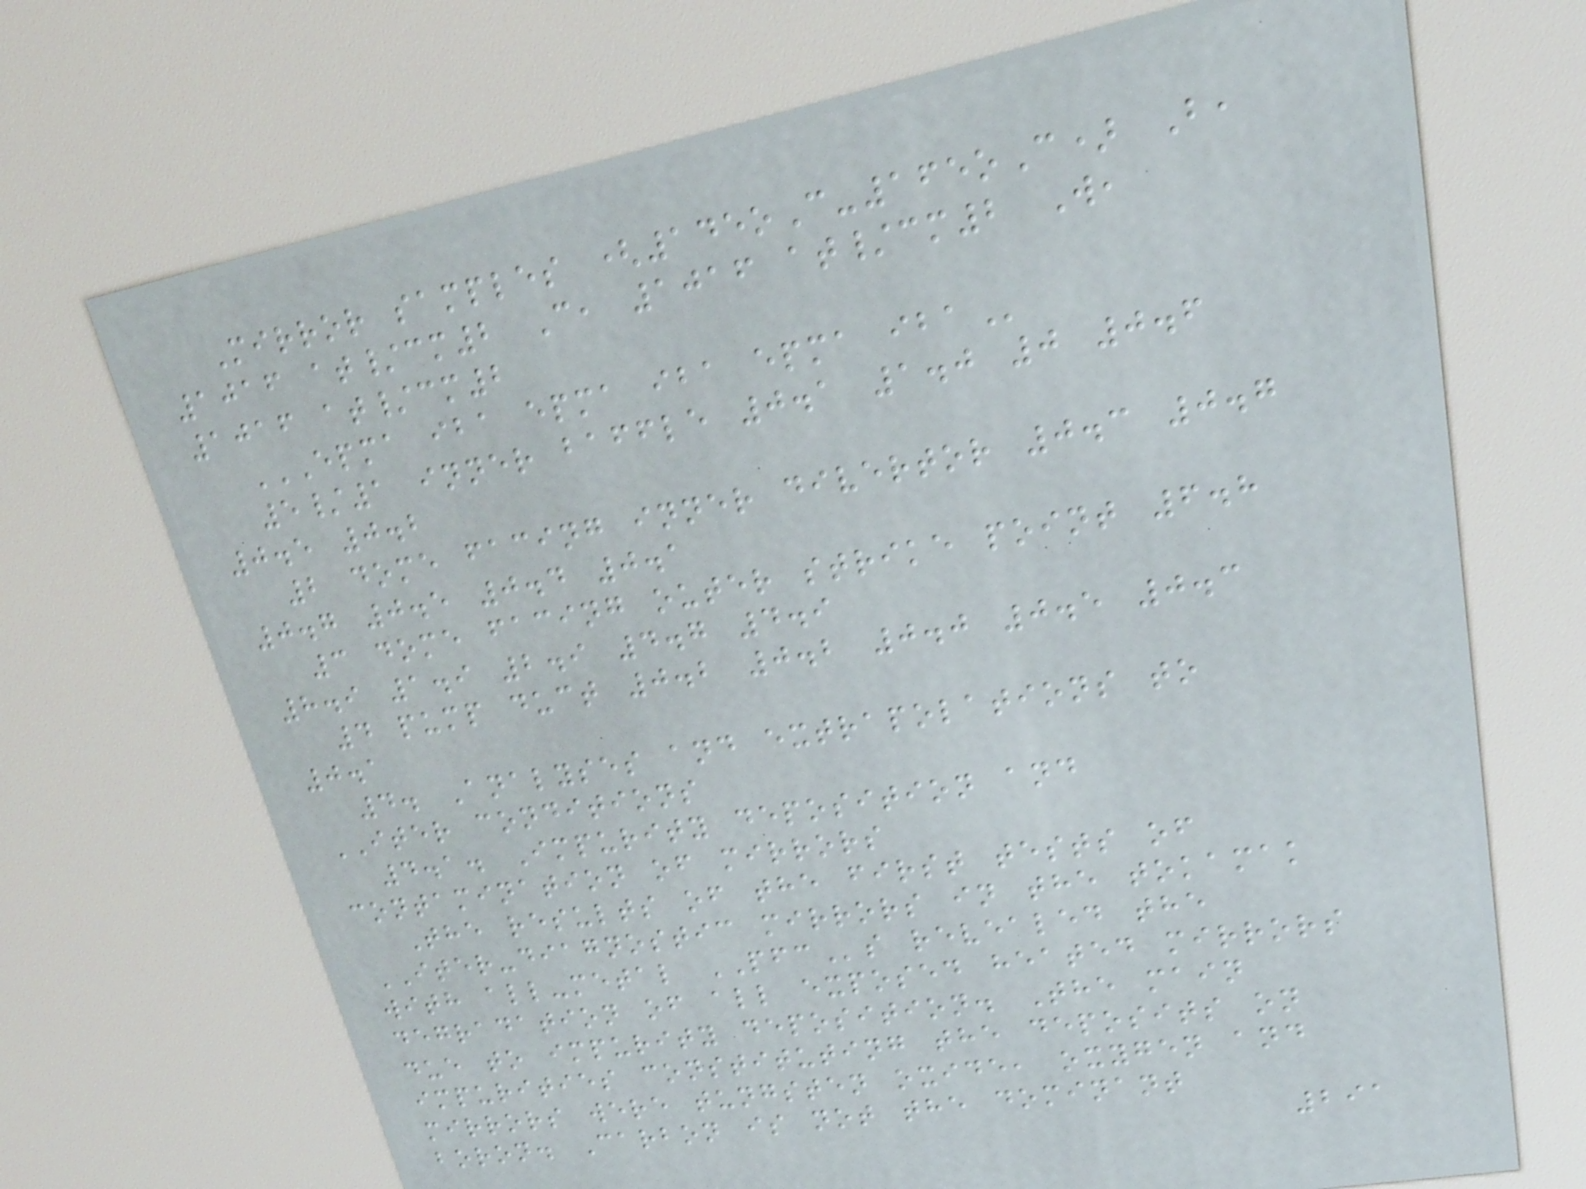Mirror samples (145oC-165oC) B,
1016 at/cm2 C, 1016 at/cm2 W,
1016 at/cm2
EPMA IBA EPMA IBA EPMA IBA
5/1 inner baffle 0.1 1.0 0 0.6
0.5 0.2
2 dome facing inner divertor 0.3 0.7
0.7 0.5 0.4 0.1
3 dome facing outer strike point 6.8
8.9 1.9 2.9 4.7 4.9
4 pump duct 0.2 0.2 0.0 0.5 0.3
0.1
4. Analyses and extrapolations to
ITER conditions
4.1. Impurity deposition and
contamination of mirrors
The results of the first tests of
ITER-diagnostic mirrors in the tokamak
with all-metal PFCs revealed the
degradation of all exposed heated mirrors
due to impurity deposition. The main
impurities constituting the deposits on
mirrors were tungsten oxide, oxygen and
boron. Carbon is not the dominant
291
